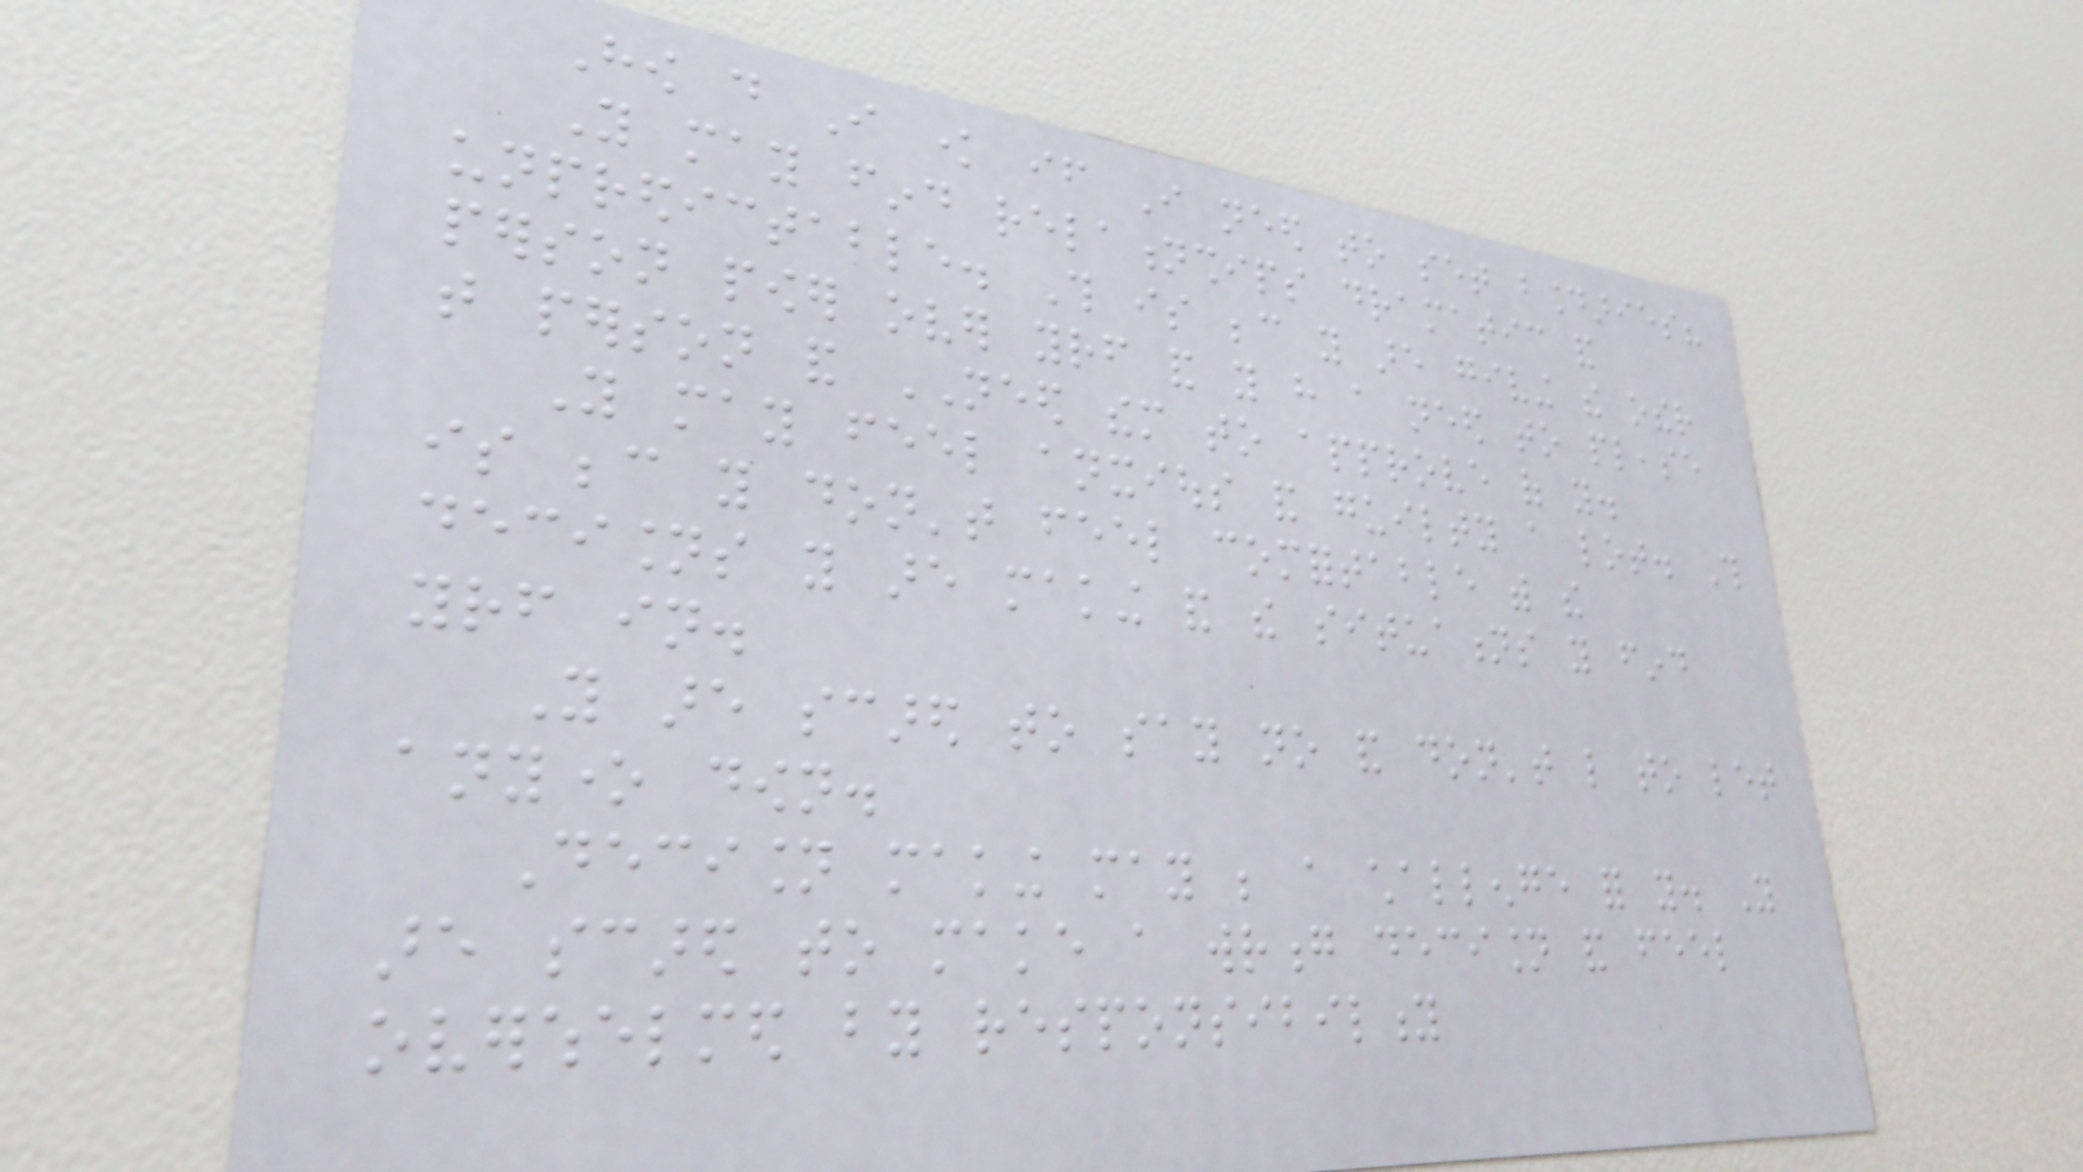How do I know if I need to set boundaries?
You may find relationships dramatic and
unpredictable. This is because you are giving the other
person power over yourself and you have a need to please
that person and NEED them to approve of you.
You may feel anxious and guilty a lot. This
is because you don't feel comfortable with the
decisions you are making and the situations you find
yourself in.
You are scared to say no and don't like to let
anyone down.
Decision making may be a challenge for you. You
are scared to make a wrong decision and feel
overwhelmed by responsibility
